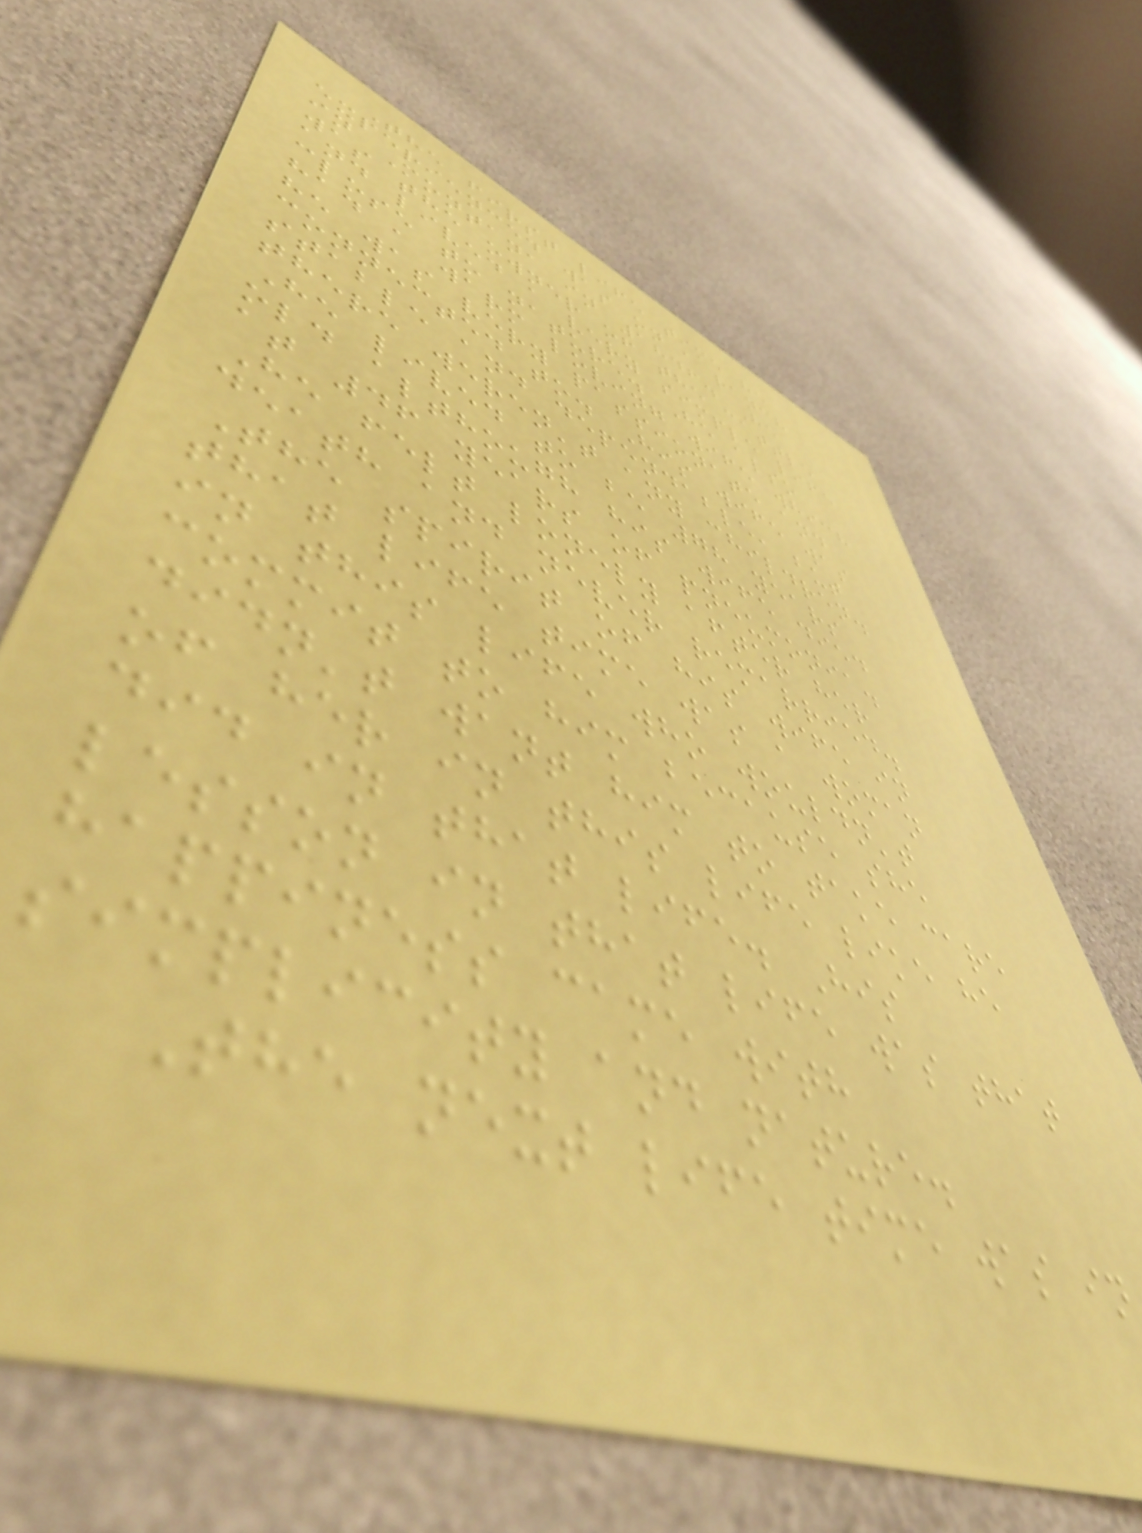The first life time he
experienced was on a ranch
in Montana in 1846. He
was the owner of the cattle
and lived a very simple life
close to nature. He also
had a warm loving wife which
he was very passionate and
connected to. His wife was
stable and dependable, but
there weren't any children.
He lived to be 78 years
old although his wife died
at 46 years of pneumonia.
He felt lonely after her
death and never remarried.
The spirit of his wife in
that life time was a woman
in this life who wouldn't
commit to him because she
didn't want him to take care
of her in this life like he
did in that life. His
lesson in that life was that
happiness came with
simplicity and nature.
The next life time was in
